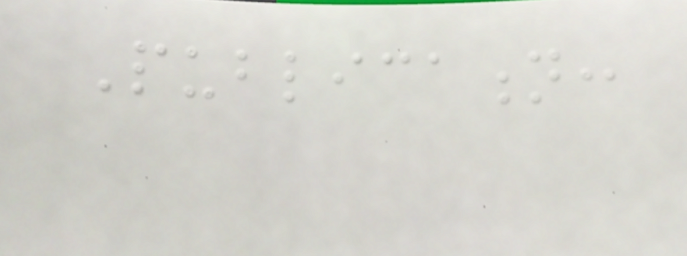Publication:
